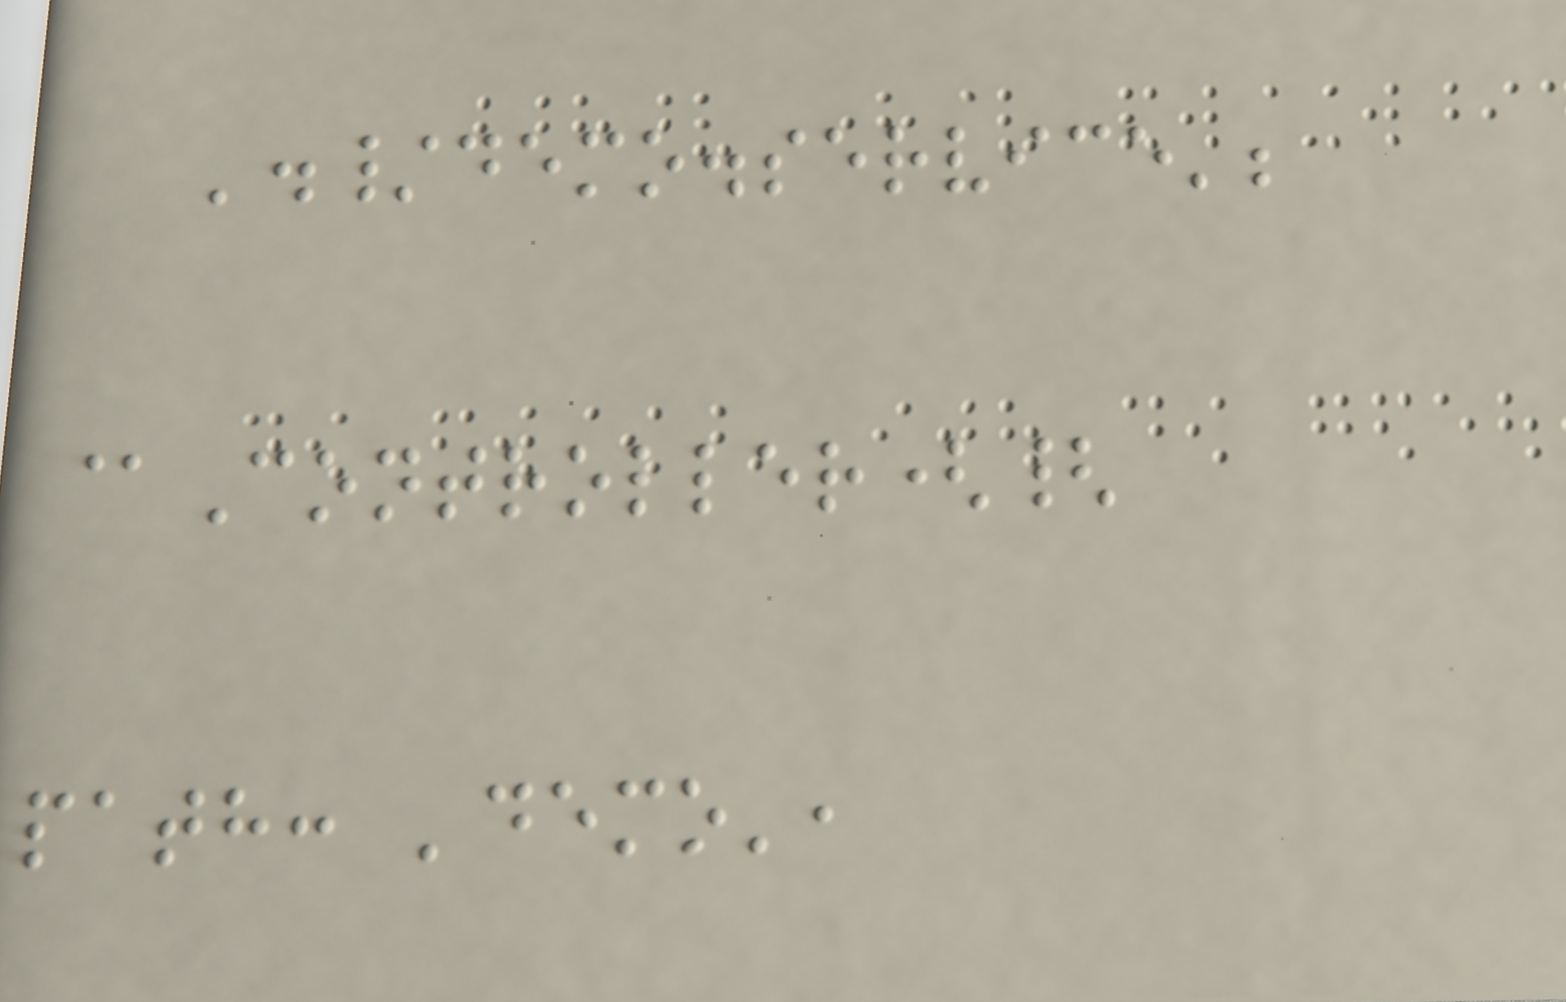'./demo.service';
@Controller({
path: 'demo',
